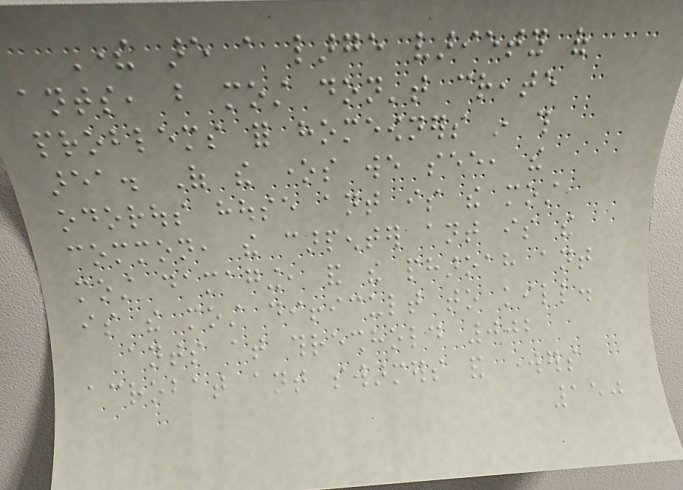There are a large variety of
ants, but most don't create
problems for homeowners in this
area. Of the ones we see, the
odorous house ant is the most
common, the carpenter ant is the
most damaging, and the pharoah ant
is the most difficult to kill.
ants at threshhold 002
acrobat ant swarmers and workers
150
